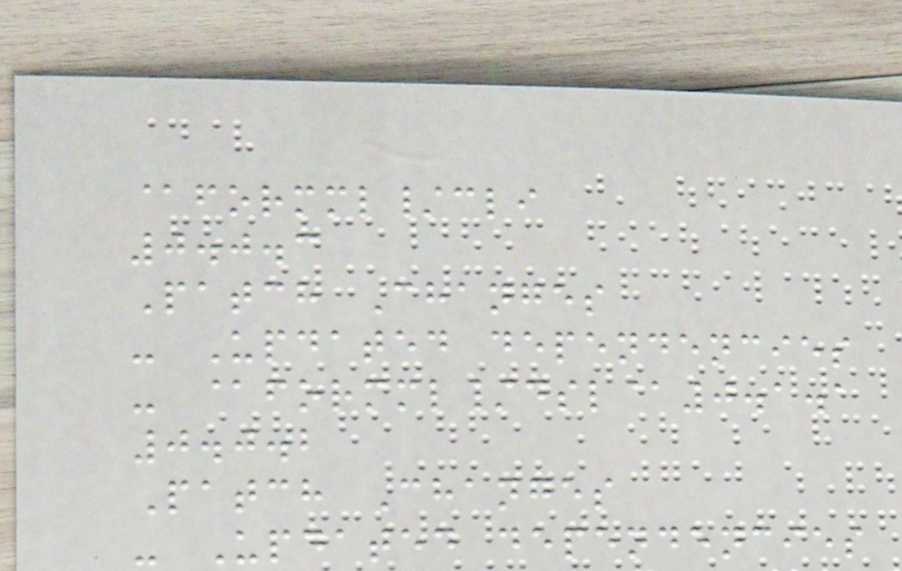@formml/cli
0.0.3
Patch Changes
- Updated dependencies
- @formml/dsl@0.1.1
0.0.2
Patch Changes
- Updated dependencies
